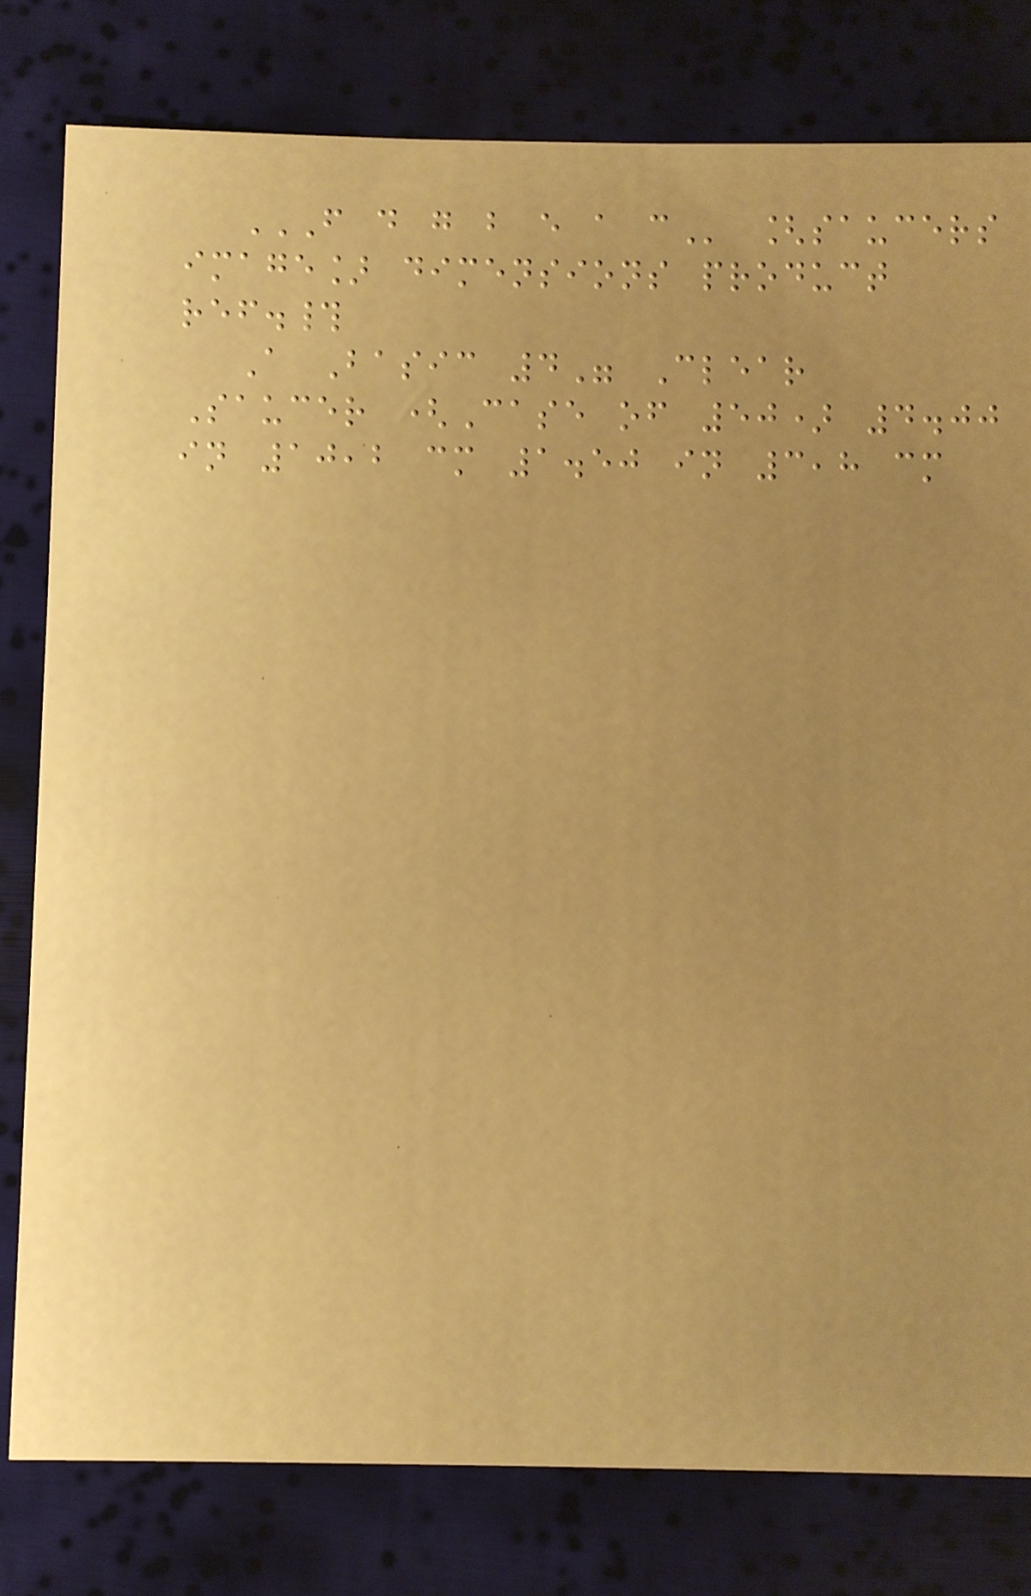F D G B E A C [saucers
image] dimensions product
ref.#
A Basic 4" Clear
Saucer (Case of 50) 4.00
in 10,2 cm 1.50 in 3,8 cm
